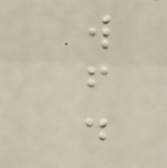w
f
d
